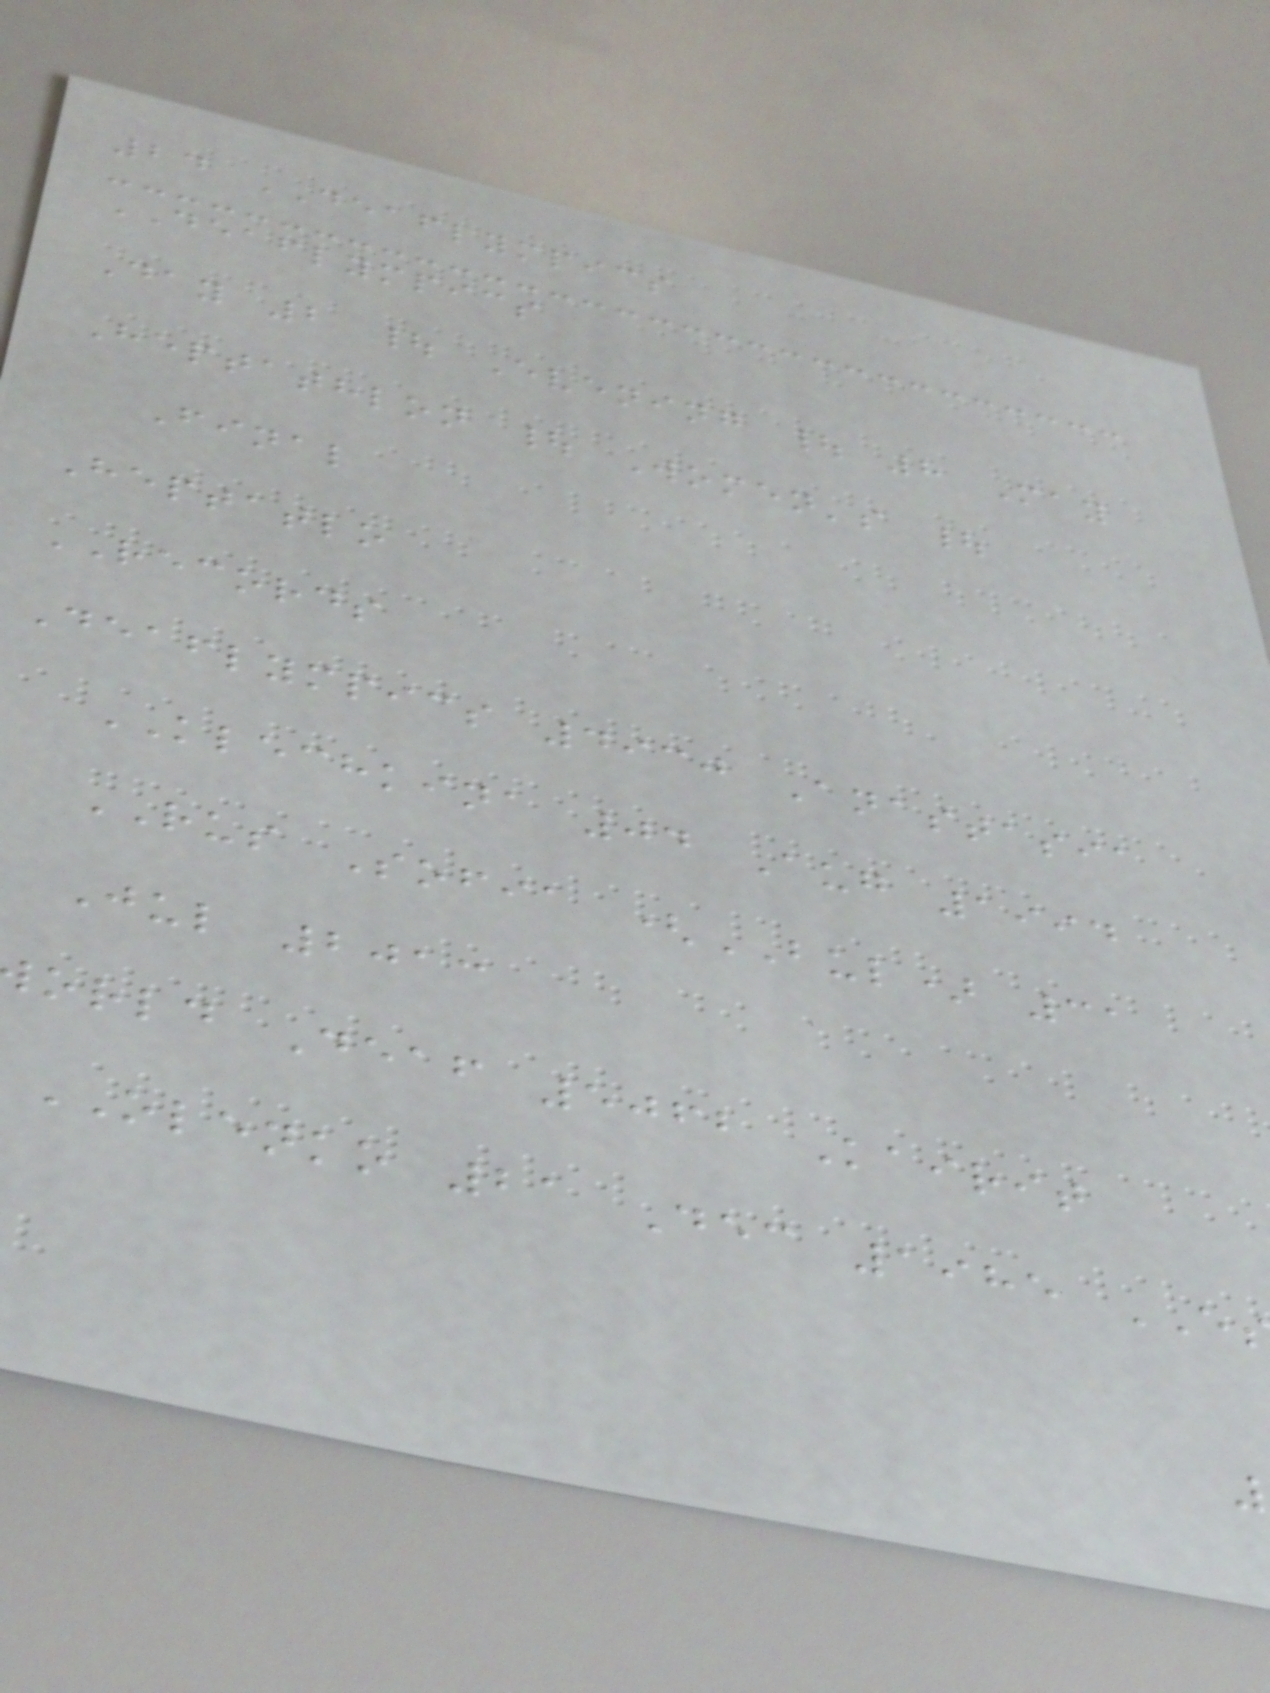24 DEAFLYMPICS
DEAFLYMPICS
Day 2 | Evening | 8 May
Heptathlon | Women's |
Final
Heptatlo
RECORDS
Deaflympics 4930 Anastasia
KLECHKINA 04 Aug 1994
RUS Sofia (BUL) 31
Jul 2013
orld Deaf 5062 Kairit
OLENKO 21 Dec 1985
